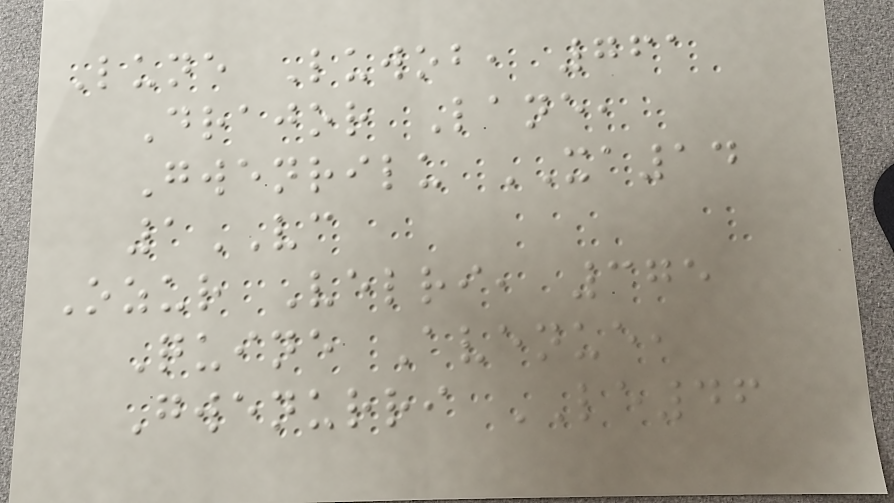Lune Luwob, 761
Drajor Lane,
Gwenrilu XA14
1VC
Ozur Velri, 375
Quine Avenue,
Gwenurri LE46
